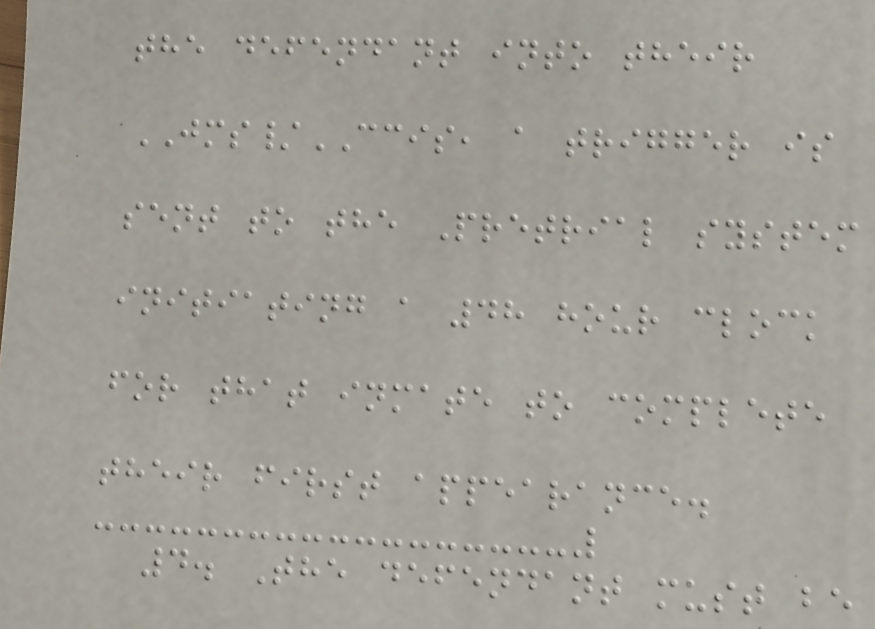the defendant into their
JMS/CCIS, a trigger is
sent to the Pretrial system
initiating a 48 hour clock
for that inmate to complete
their first appearance.
4. The defendant must be
